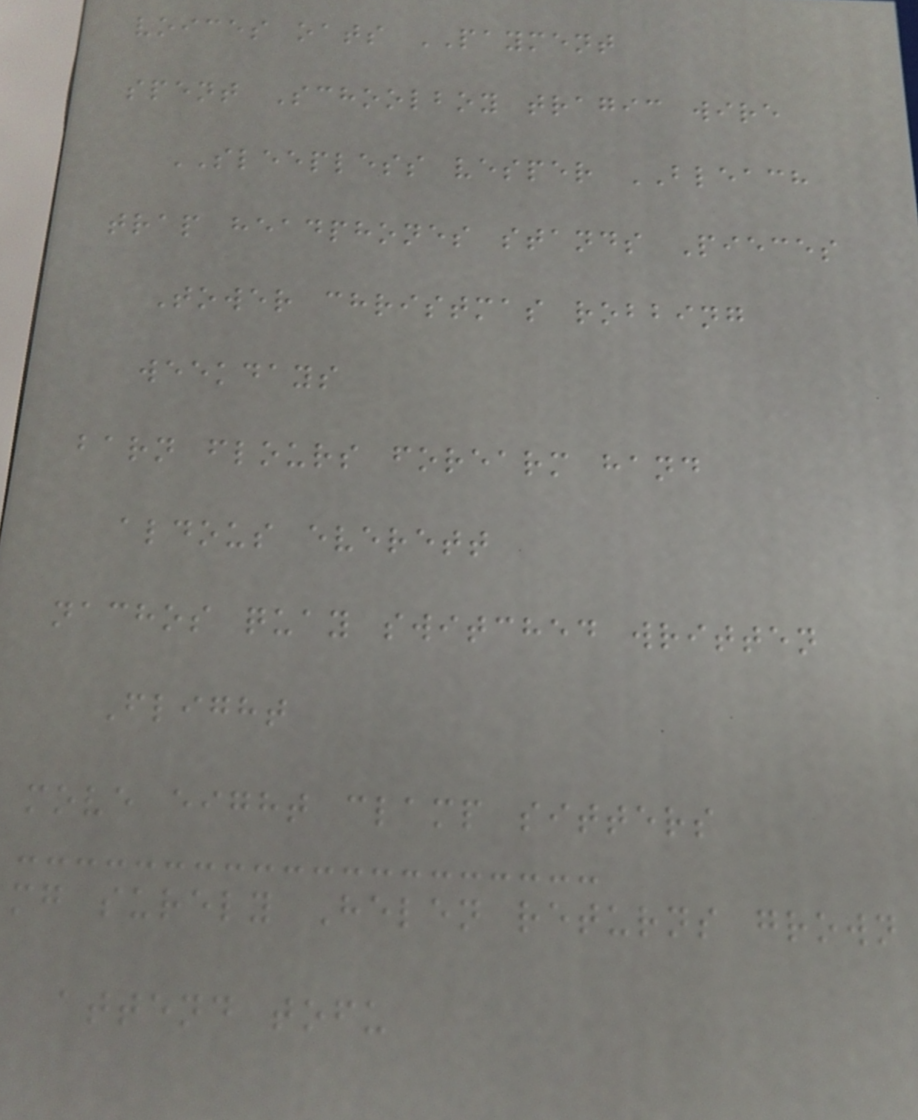voices oats PAYMENT
spent Schoolboy tragic wire
SLEEPLESS vesper BLEACH
trap headphones stands Pieces
Tower christmas robbing
weekdays
barn flours forearm hand
aldous everett
nachos quay switched written
Flight
move eight clamp sitters
mg surely Helen returns grown
attend tofu
